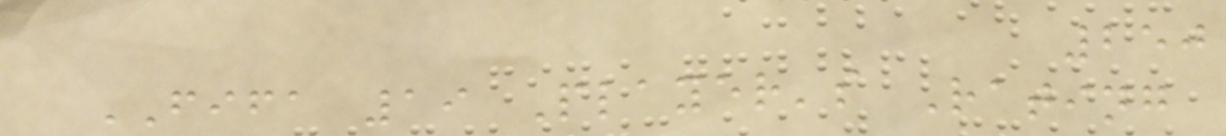250
FIFA 19 Player's Rating
